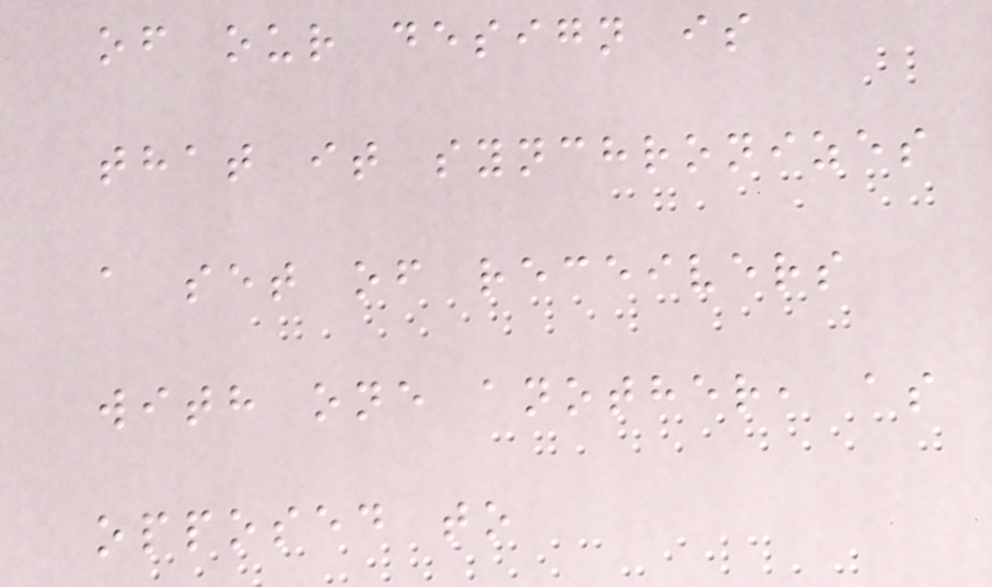of our design is
that it synchronizes
a set of receivers
with one another, as
opposed to
